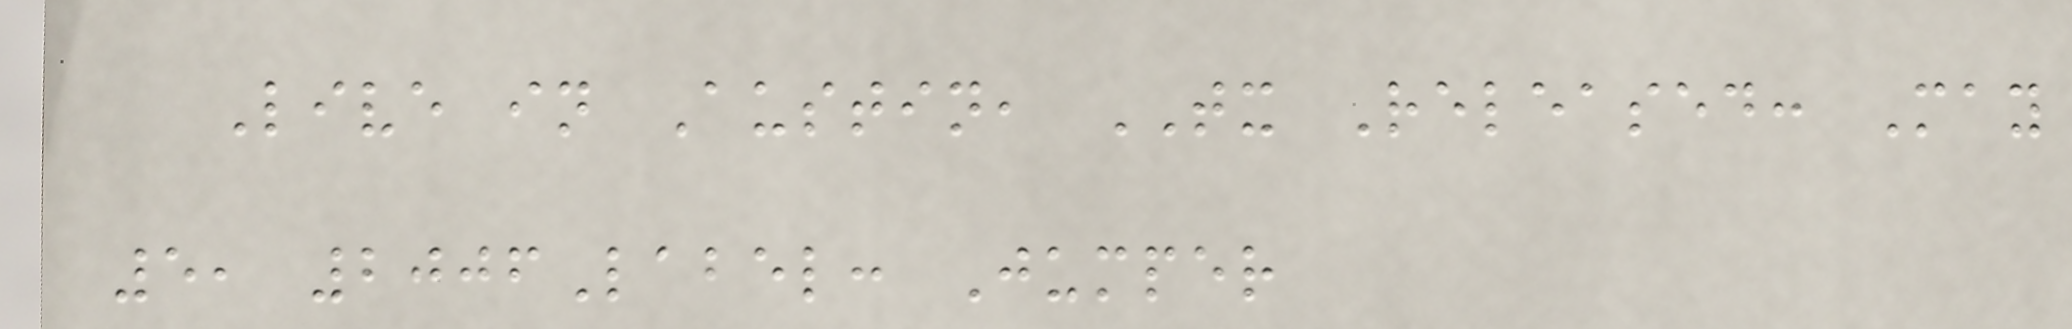Live in Austin, TX Released: May
5, 2006Label: Jumper
